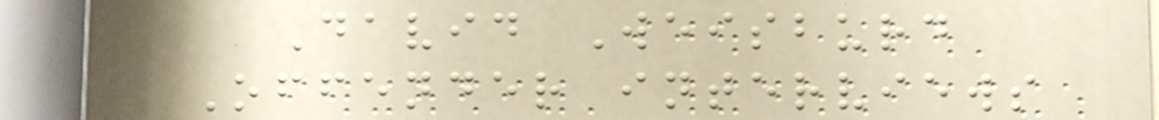David Weisburd
Offender interviews
